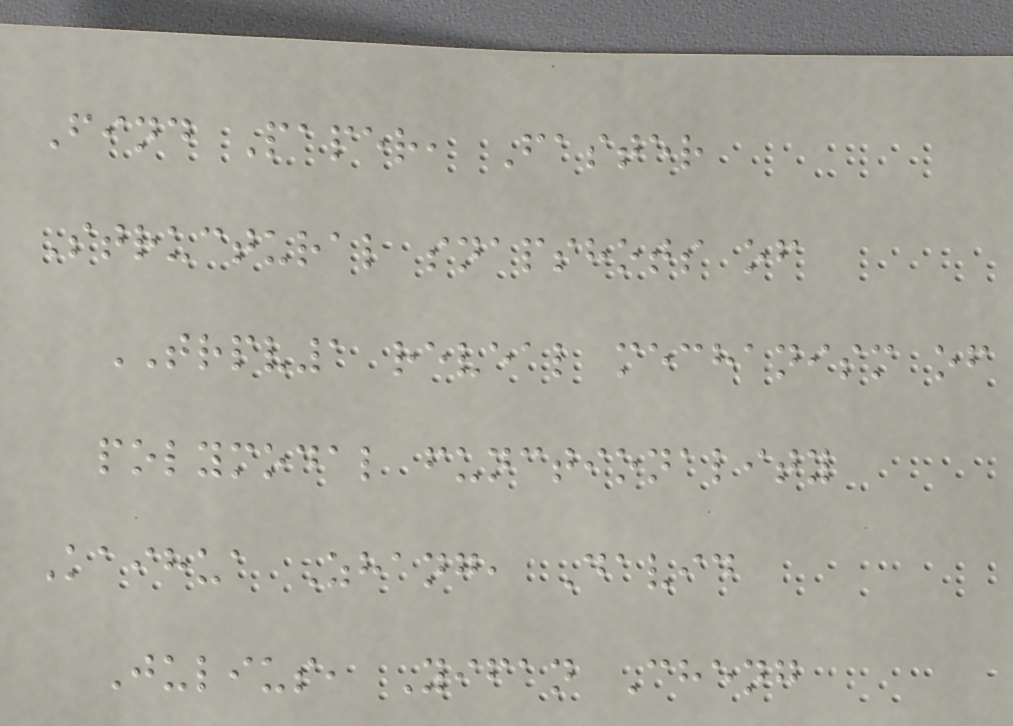Find Paper, Faster
Structural snapshots of
TRPV1 reveal mechanism of
polymodal functionality
Kaihua Zhang, David
Julius, Yifan Cheng
